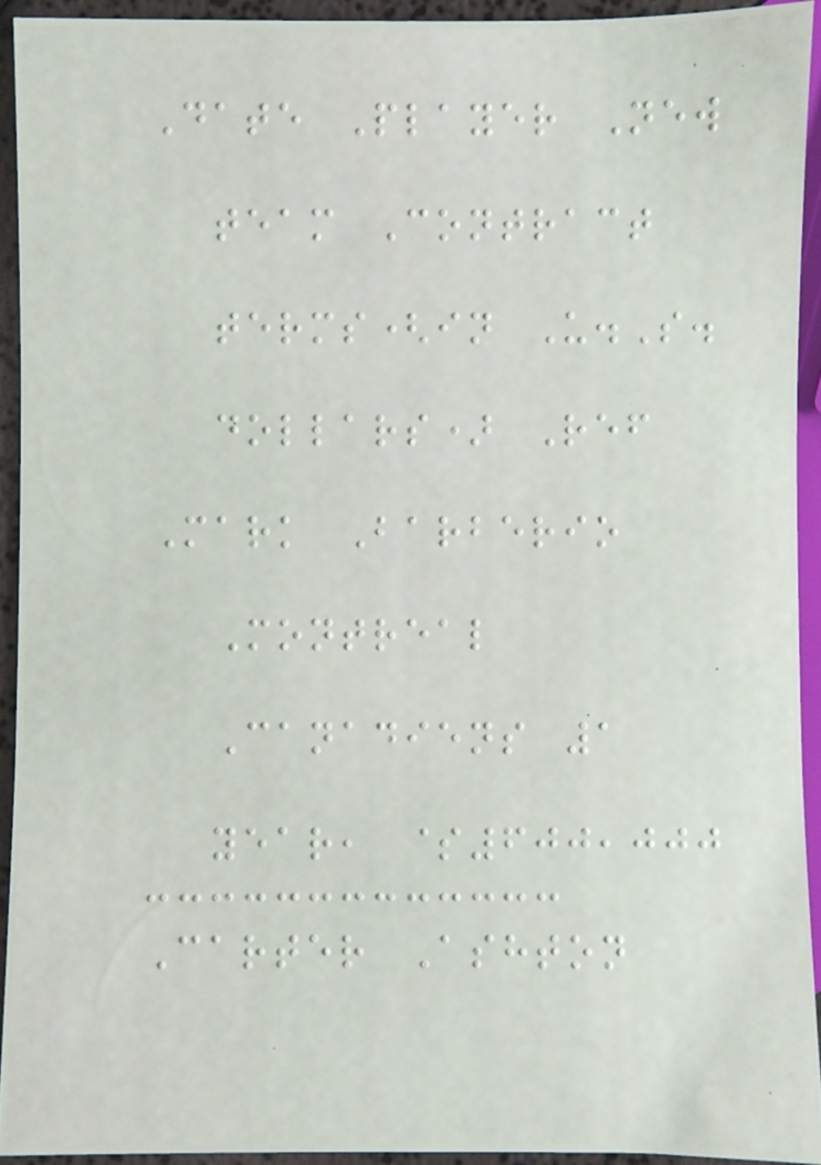Date Player New
team Contract
terms(in U.S.
dollars) Ref
Mark Barberio
Montreal
Canadiens 1
year, $600,000
Carter Ashton
